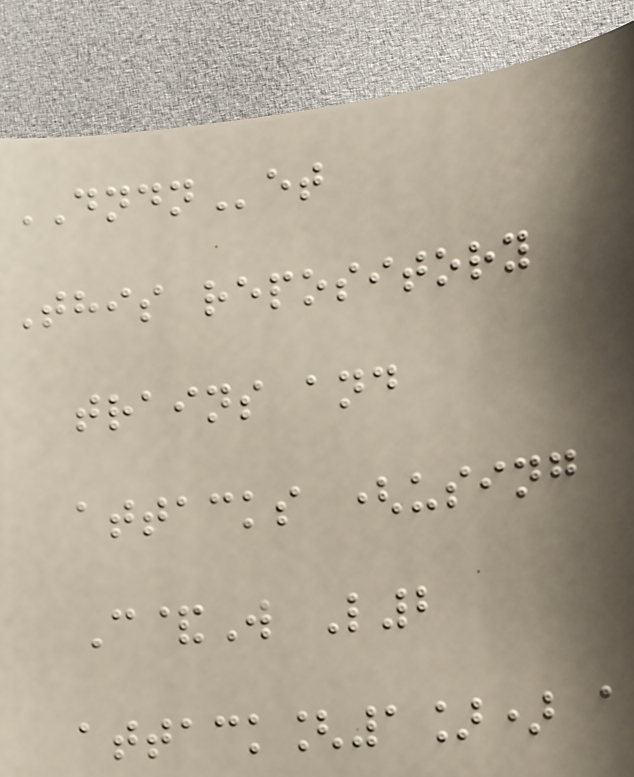DNDNet
This repository
trains and
attacks (using
C&W L2
attack[1]) a
